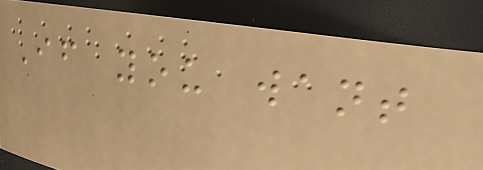If you want
